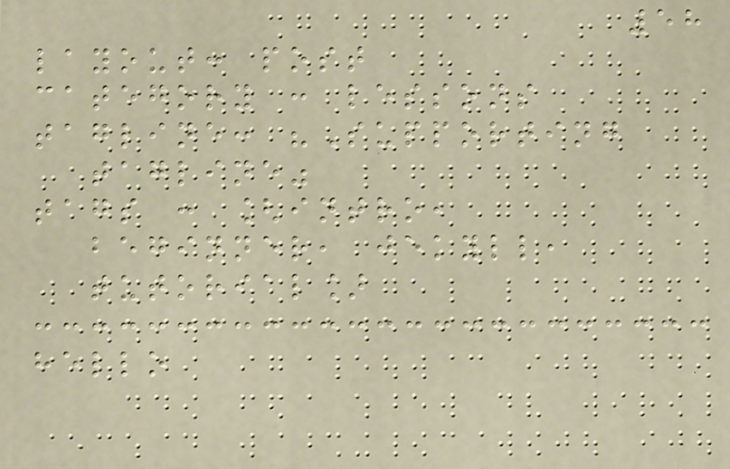58
layout: post
category : lessons
tagline: "Supporting
tagline"
tags : [intro,
beginner, jekyll,
tutorial]
hello
